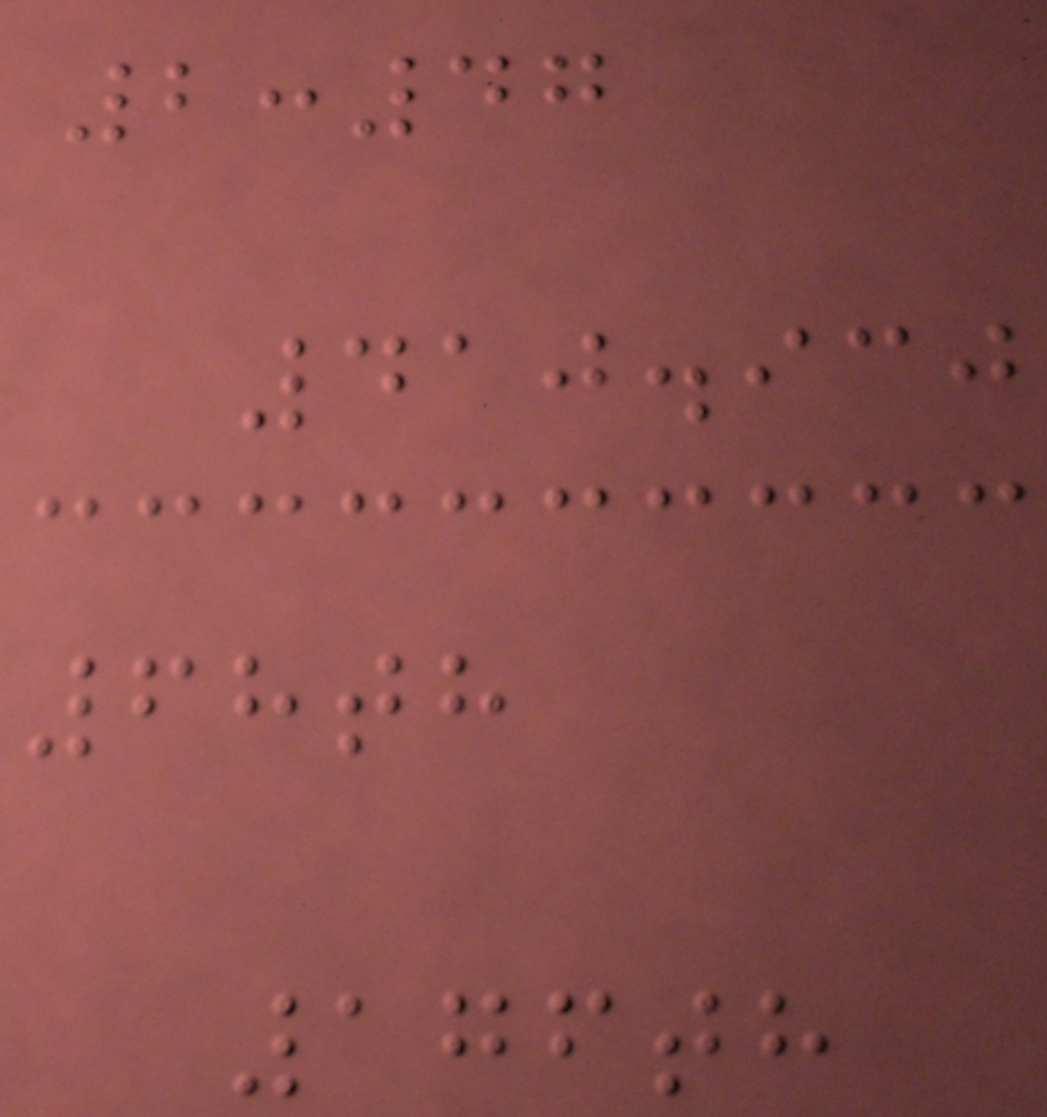2:47
410.930
68th
176th
